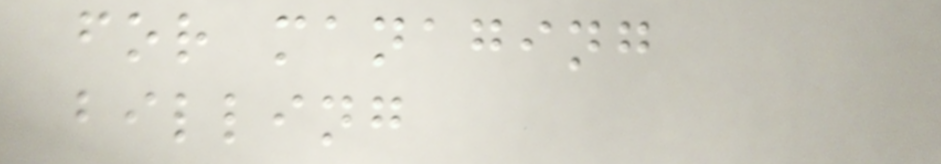for managing
billing
